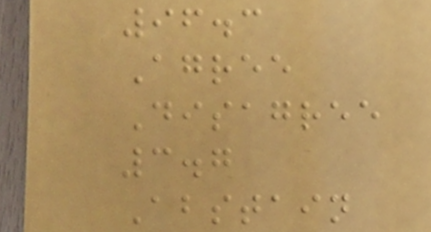96.3
Agree
Disagree
3.7
Abstain
